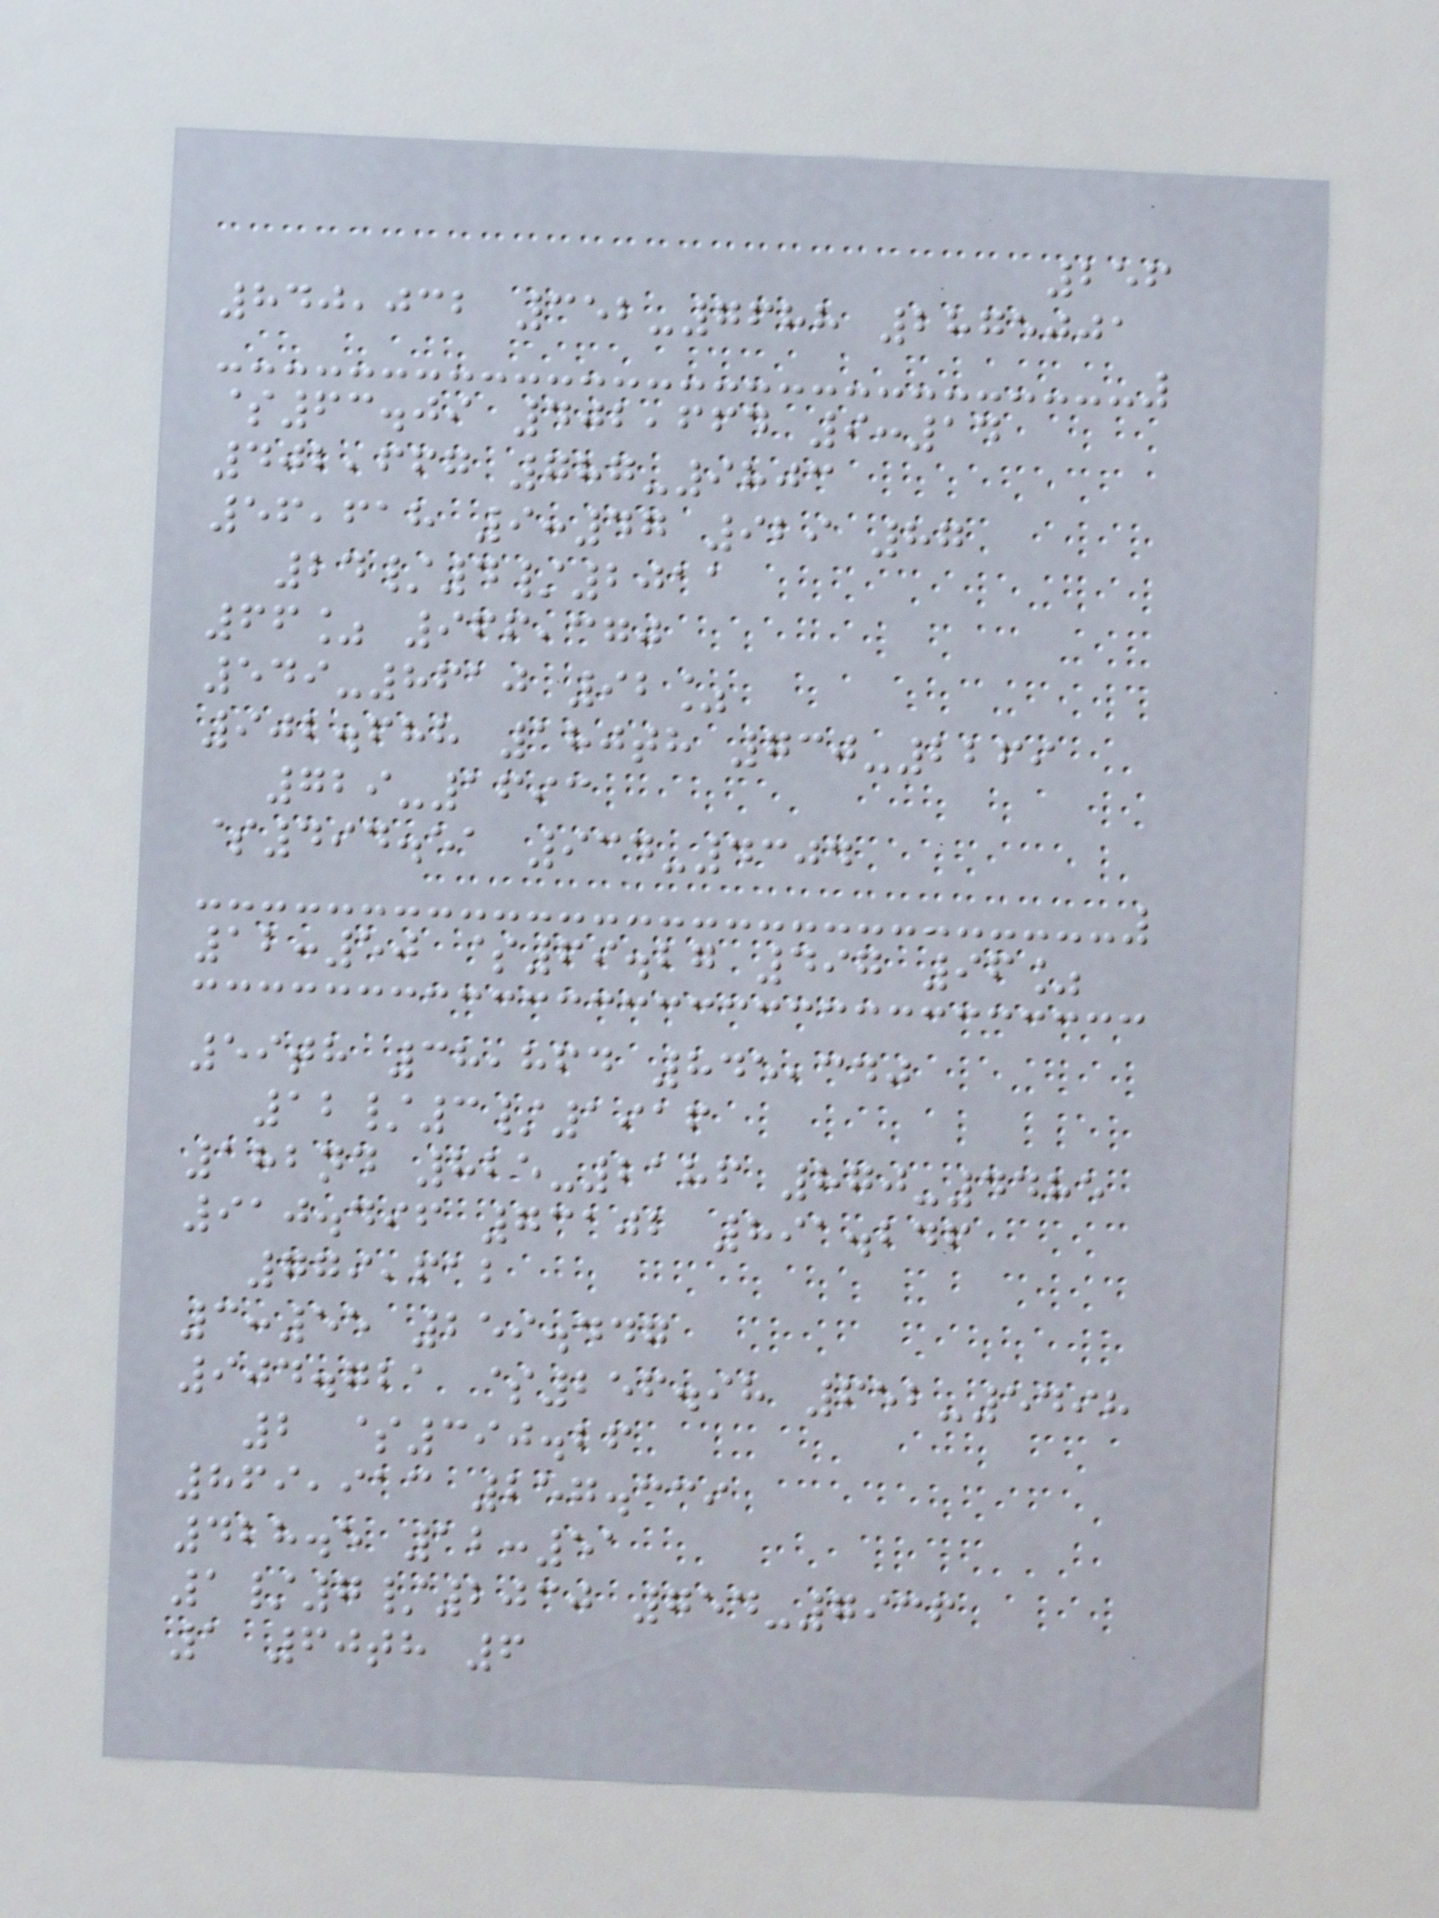256
840,032 352-7688 2875001
$63.09 402,664 9:14
402,667 787-9803
56,618 9:47 929 87
24/4/2011
66% 966,370
549-8610 92%
902.688 180th 730-2269
729-1693
$494.51 934-4304
12:50 $69.27 497 96%
59th 38,864 845,340
12/3/1916
182nd 825-2186 870-4485
910.496 73102 891.246
779,612
3:55 259.447
904.721 $256.98 652-5498
2 $390.26
869,913 257.339
428.5 12:51
1/7/2030 754-7936
1 60th 6
